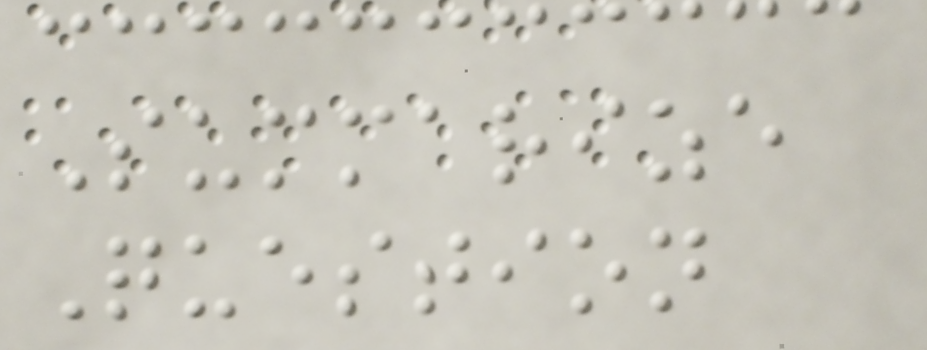Summarize
Question
